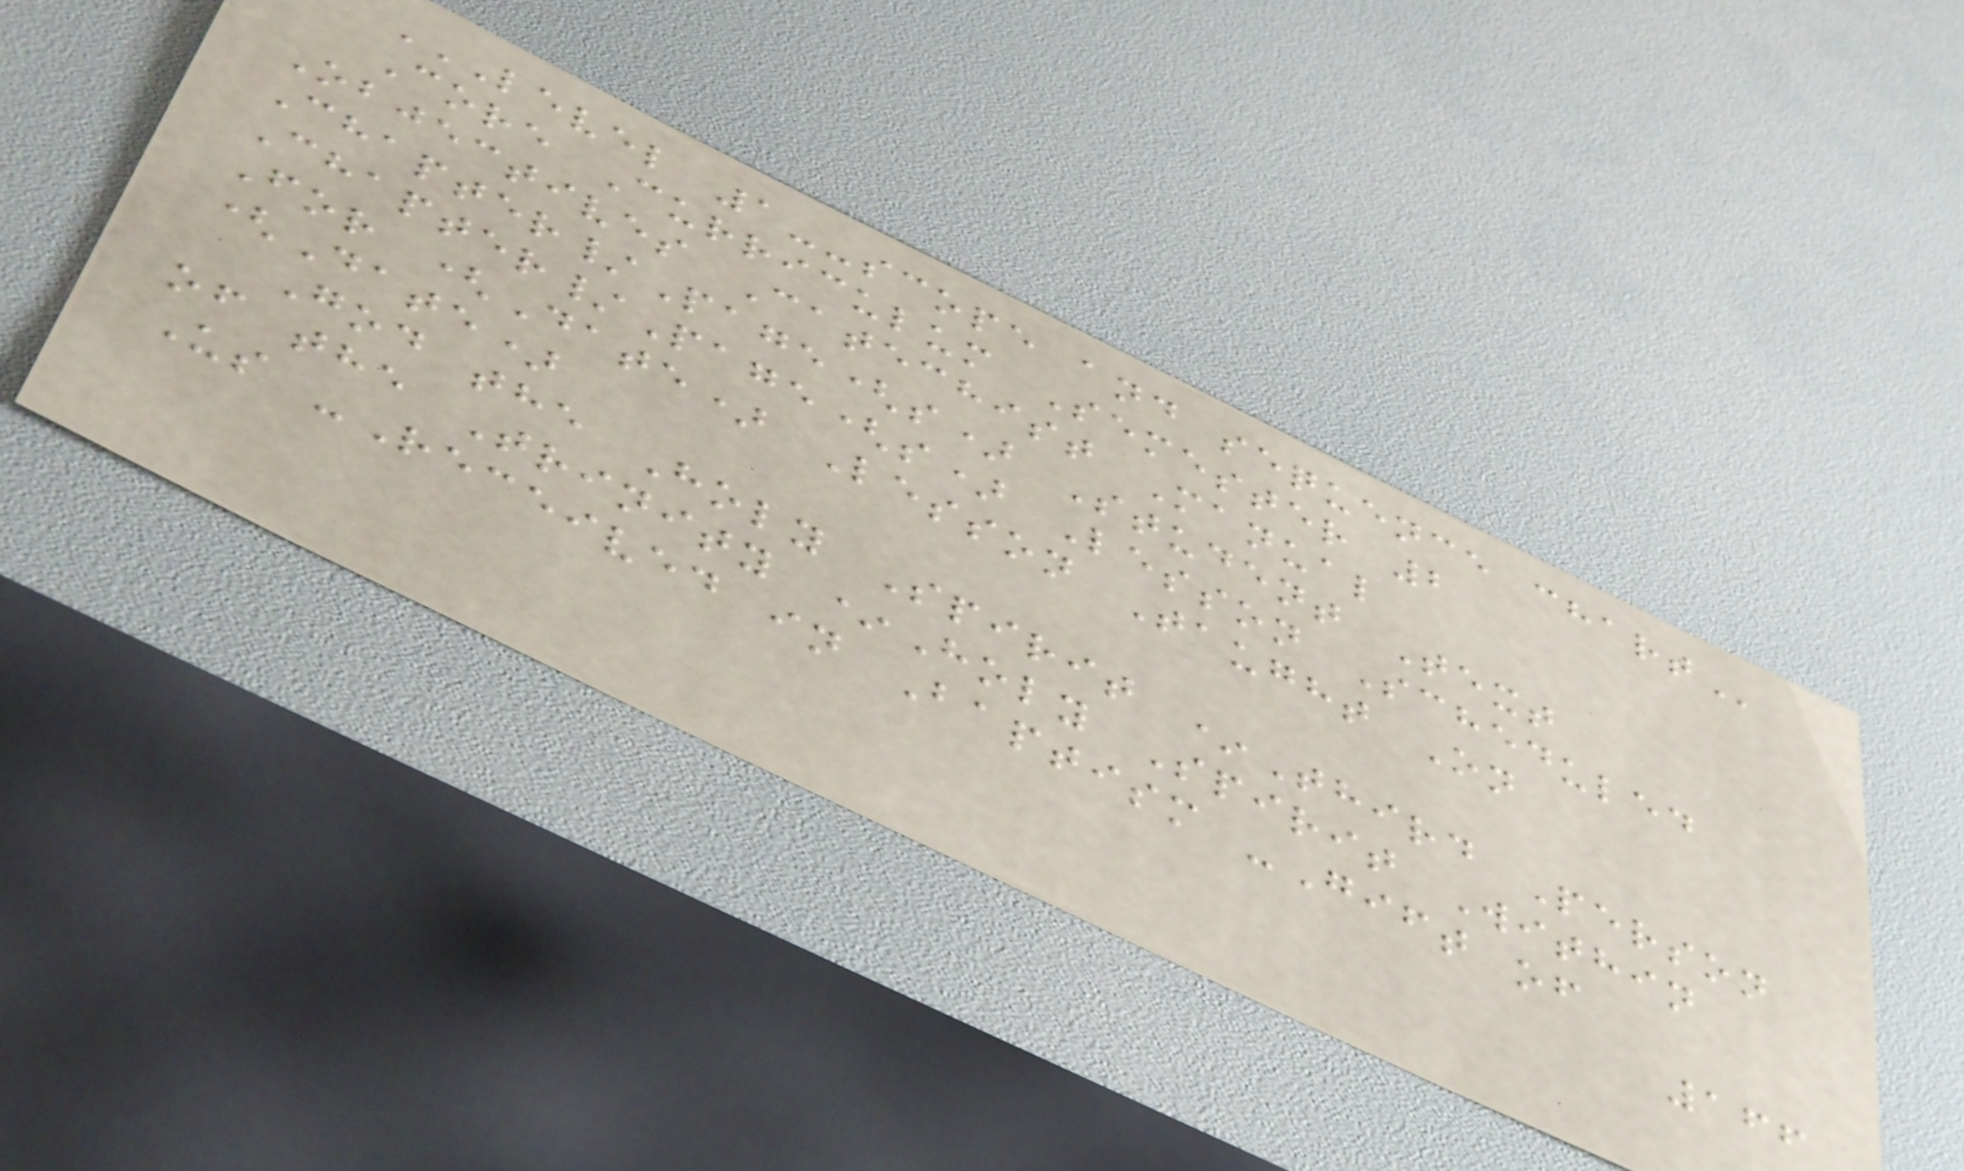LEVEL 1--SCOPE AND SEQUENCE CHART
Core Curriculum Semester 2
Objectives Catechist Manual
Chapter/Page(s) Student Text
Chapter/Page(s) Lesson Scheduled
For (Date) Lesson Taught On
(Date)
God the Holy Spirit *Third Person
of the Trinity *Holy Spirit Within
Us -Received in Baptism -Gift of
166
